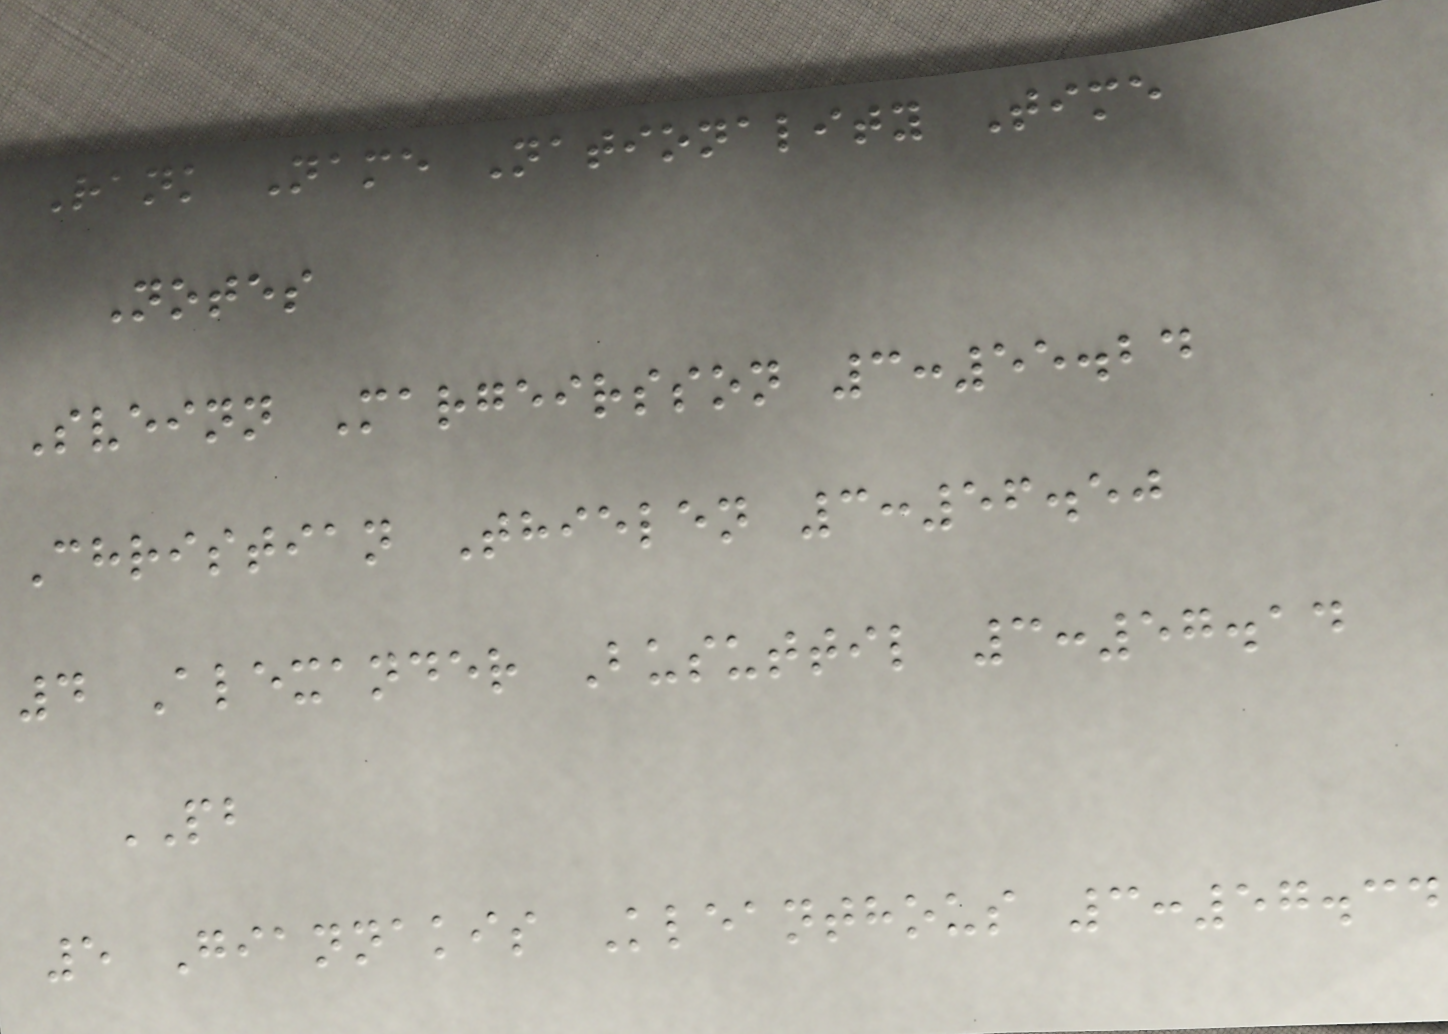Rank Name Nationality Time
Notes
Sveinn Margeirsson 3:55.24
Christian Thielen 3:56.50
4 Alexander Busuttil 3:57.14
PB
5 Giannakis Kleanthous 3:57.34
